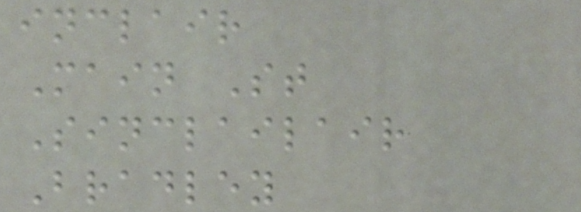inclair
Main St
Sinclailair
Bradley
